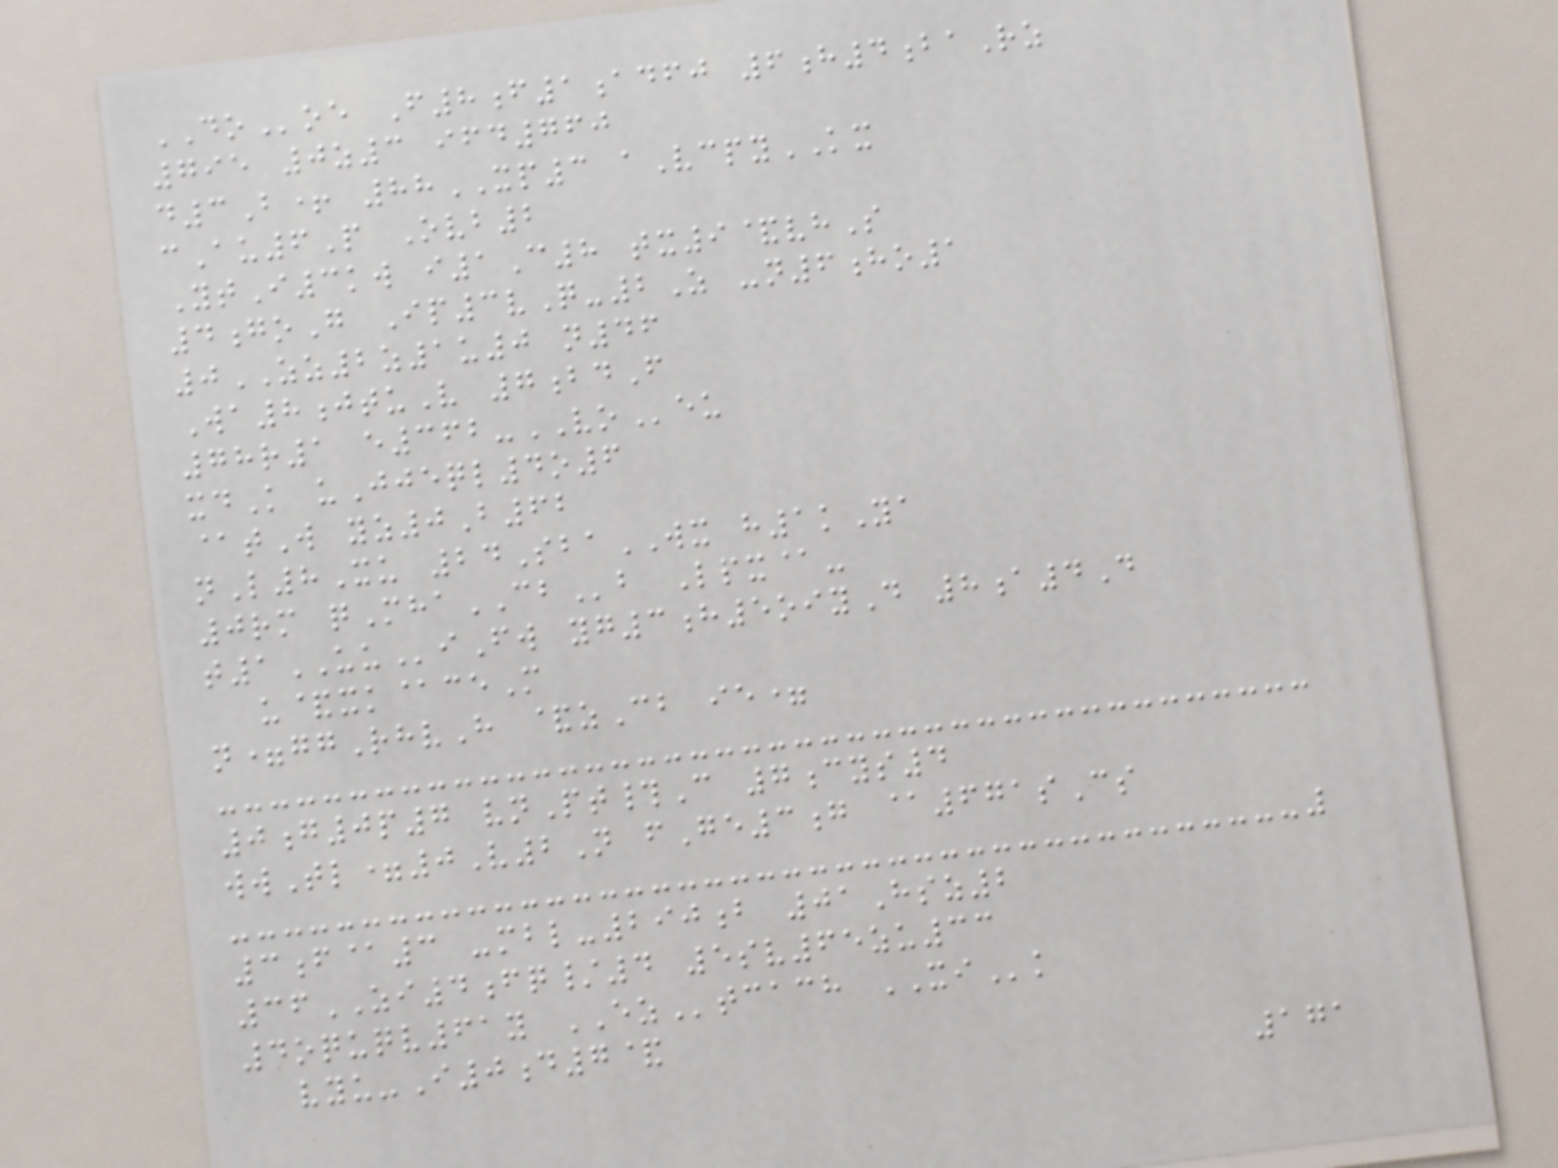DOoe F8f1adfj 6h4baRz
795 0z3 ifd760
d3B+ 88XP3 aVcpyKX
cAu6P Ovb2
YtI3kw i1C8 tx9&vhS
4goG Ip3vQ-2Z -n6ho1
0ZZ2z1u0 n46
Wa8jtuV 7bdF
78r1 e362-VOeu
xdK uJjeql4o6
@tW yz0B62
nL8Xu 24SbaWX h1kYa
0rm qMhaCBb Lpx@-
t1UUiFw yg3h5oiyD 8a4D
u&xk@ceM
n=ggRhvH &zCb ie=
0g0p7 vnPt#C 7cys4
wwTl=0V2N fGe3g @671sCs
3f@3 -mbl-290b 01Hsz2
36ZI4fq/4 5sv65zu33
4oquqv61y EZtcach XIk
vyu-I0d7&
171
